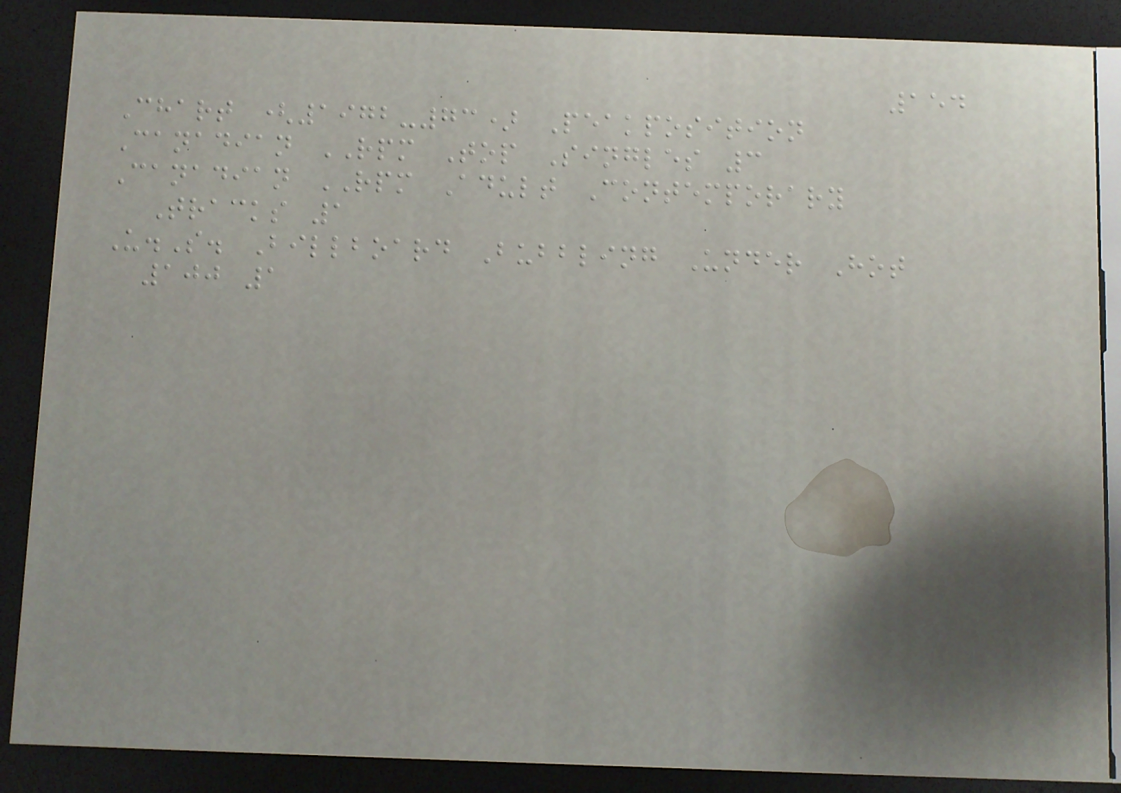154
Chart (1972-73) Peakposition
Canadian RPM Top Singles 3
Canadian RPM Adult Contemporary
Tracks 1
U.S. Billboard Bubbling Under Hot
100 1
